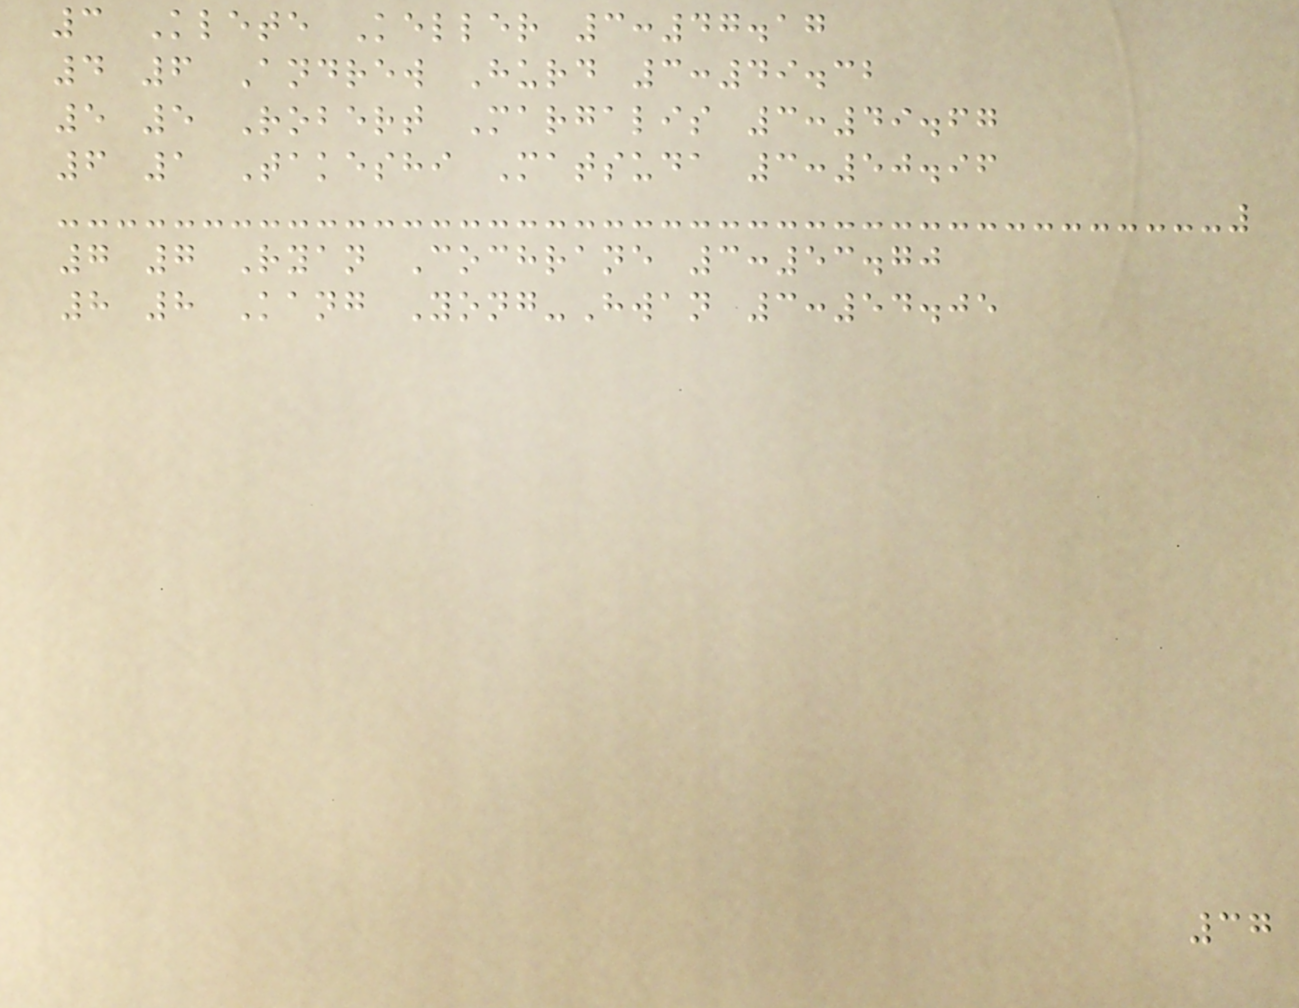3 Klete Keller 3:47.17
4 6 Andrew Hurd 3:49.32
5 5 Robert Margalis 3:49.67
6 1 Takeshi Matsuda 3:50.96
7 7 Ryan Cochrane 3:53.70
8 8 Kang Yong-Hwan 3:54.05
37
